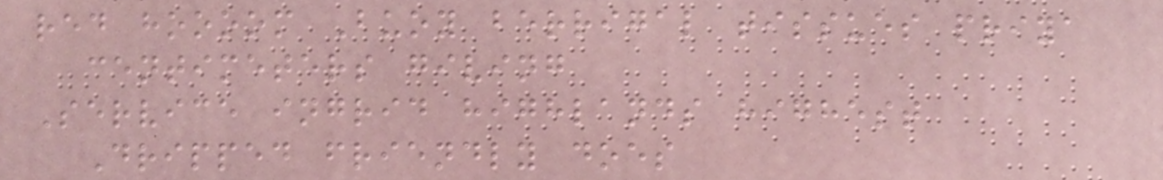red hoooom Buoy berrigal tissues priya
centimeters giving
Service ingrid highlands highest
Dripped friendly does
